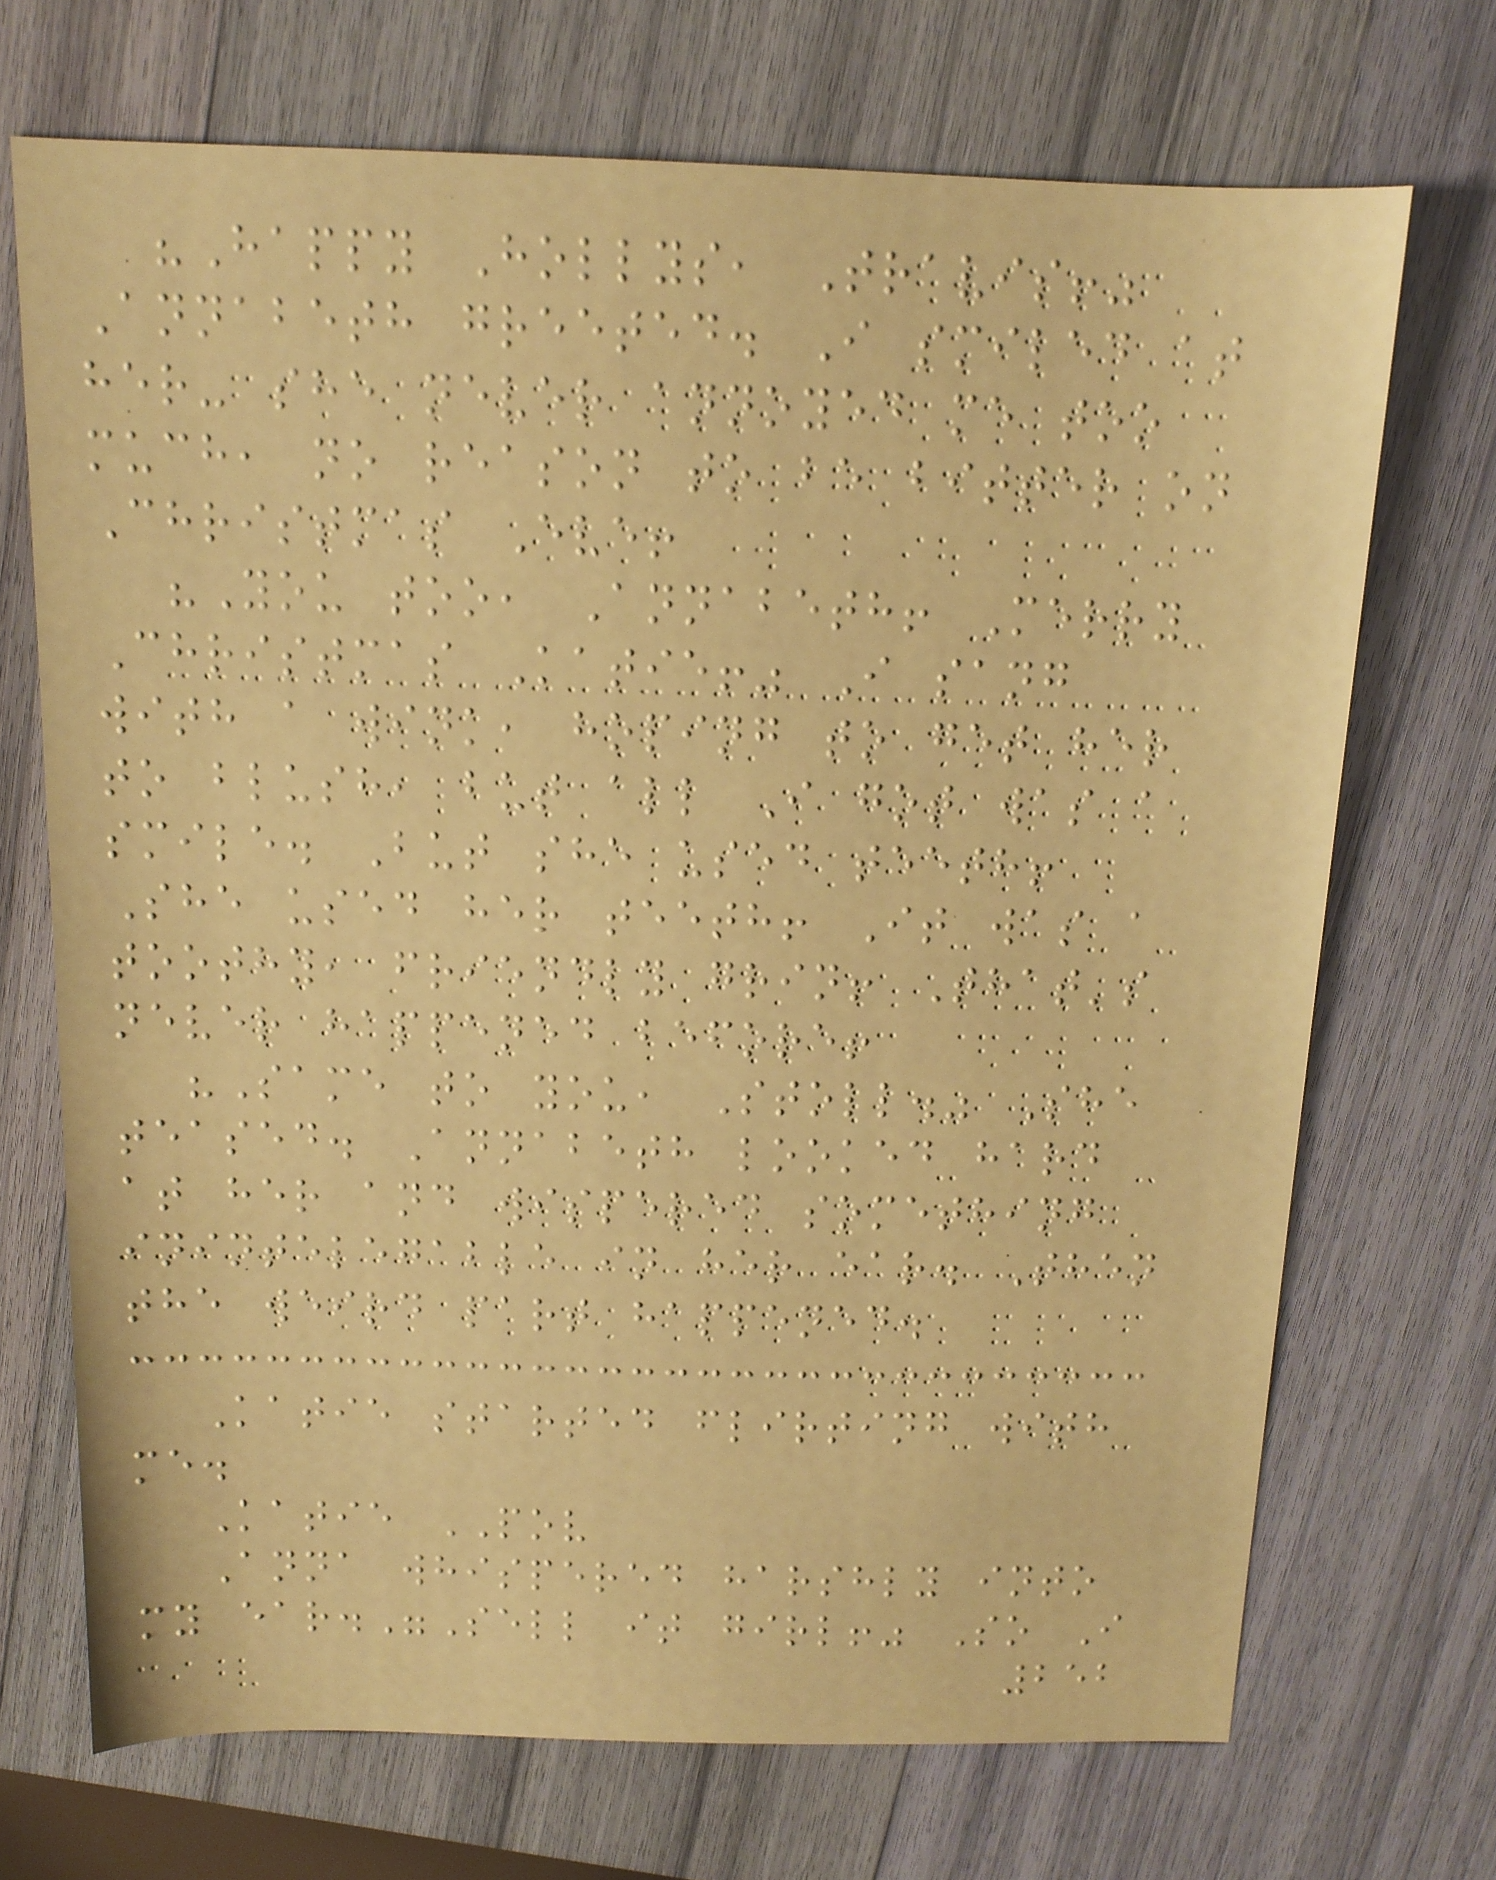"Happy Hollys, Travis!"
Annabeth greeted. I smiled at
her- she never annoyed me too
much, no reason to be bitter on
Christmas Eve!
"You too, Annabeth! Merry
Christmas Katie!" I sang
with a wink, hoping to get her
to blush, but all I got was a
smile. But she used teeth!
She used her teeth! It was a
toothy, friendly grin! That's
never happened before!
"Same to you, Stoll." She
teased. Annabeth looked hard
at her and wispered something
inintelegable in her ear. Then
the weird part happened.
Katie started flirting with
me.
Katie POV
Anna whispered harshly into
my ear."Sell it girl!" So I
252
